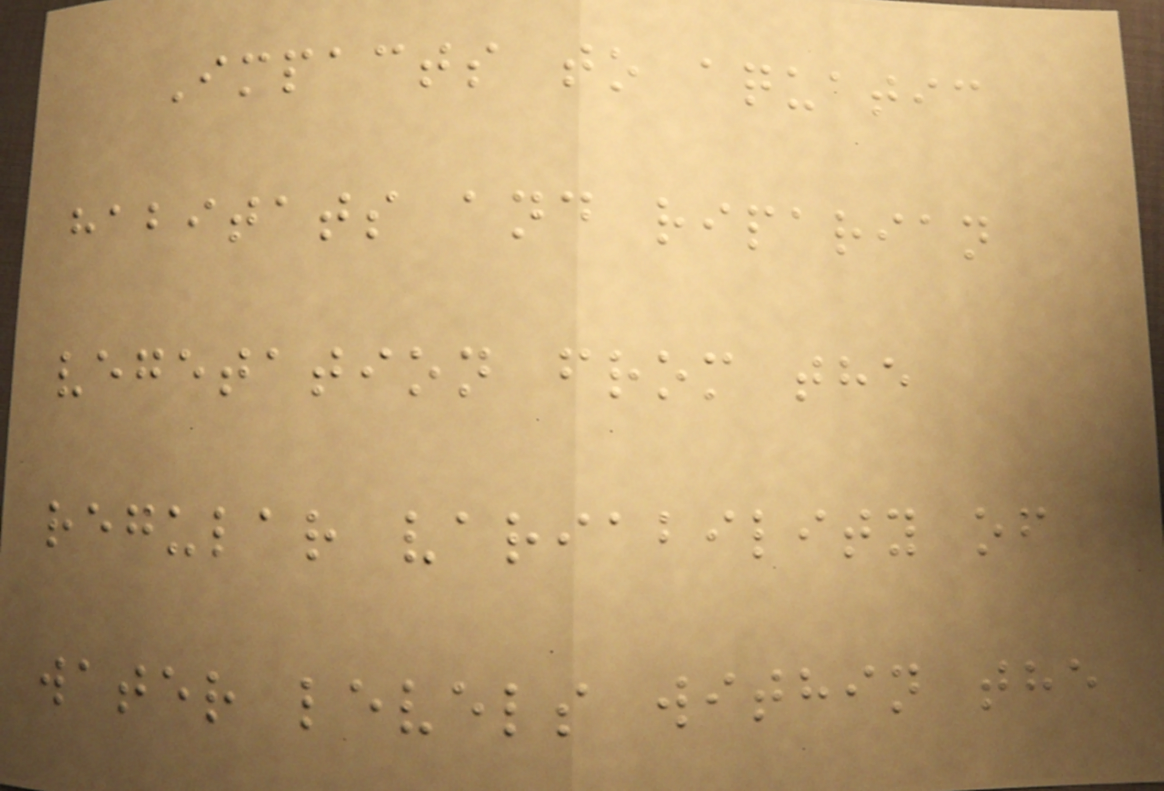Impacts to aquatic
habitats and riparian
vegetation from the
regular variability of
water levels within the
